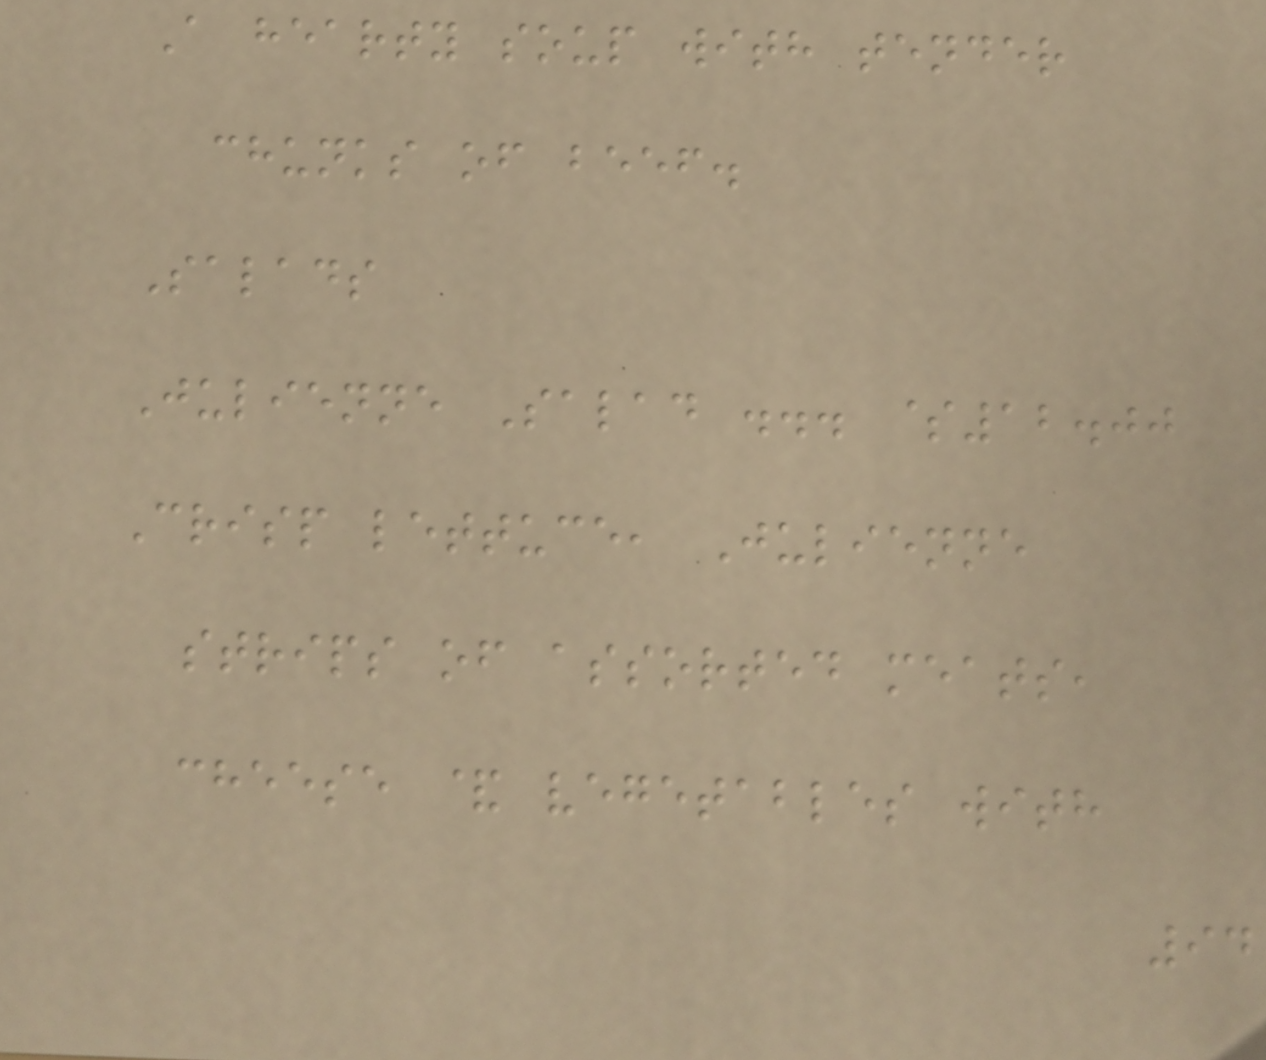A hearty soup with tender
chunks of beef.
Salads
Julienne Salad ... $12.00
Crisp lettuce, Julienne
strips of assorted meats,
cheese & vegetables with
94
